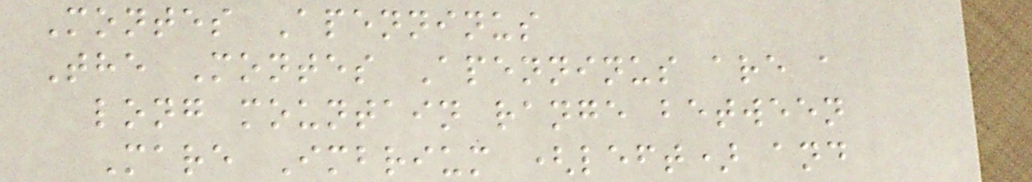Montes Apenninus
The Montes Apenninus are a
long mountain range between
Mare Imbrium (left) and
